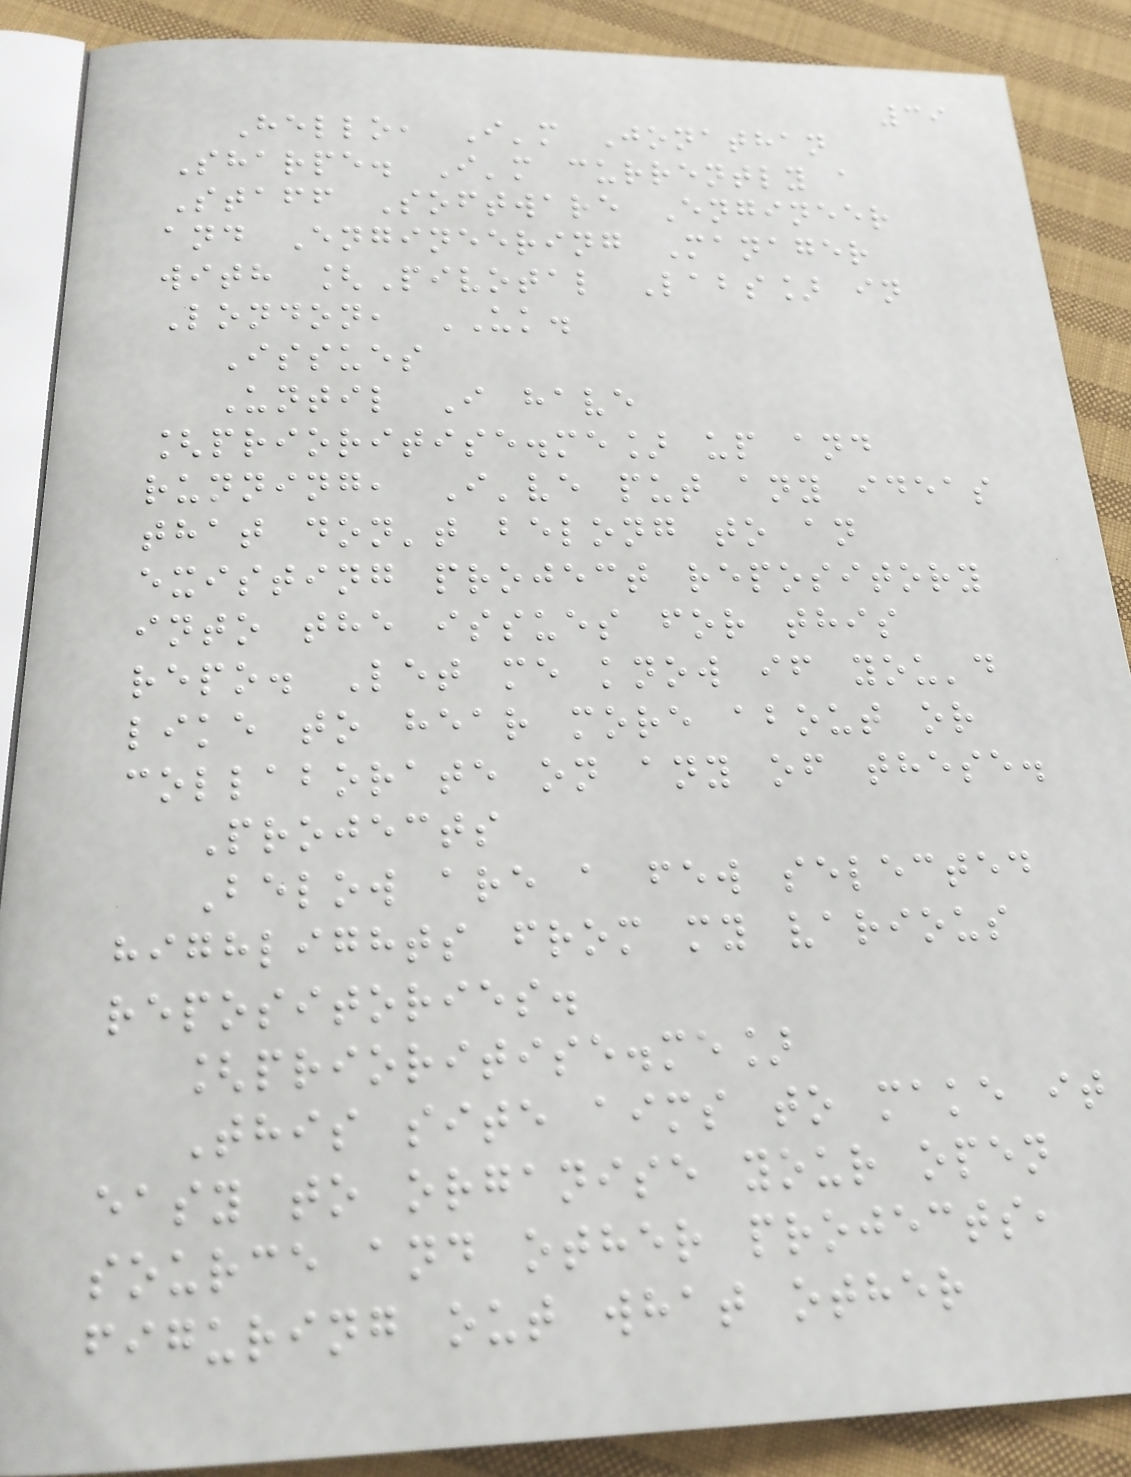39
Hello, I'm Jonathan
Sharpe. I'm currently a
Staff Software Engineer
and Engineering Manager
with [Pivotal Labs] in
London, UK.
Issues
Until I have
[prioritise.me] up and
running, I've put any ideas
that don't belong to an
existing project repository
into the issues for this
repo. Let me know if you'd
like to hear more about or
collaborate on any of these.
Projects
Below are a few selected
highlights from my various
repositories.
[prioritise.me]
This site aims to make it
easy to organise your open
source and other projects,
figuring out what other
